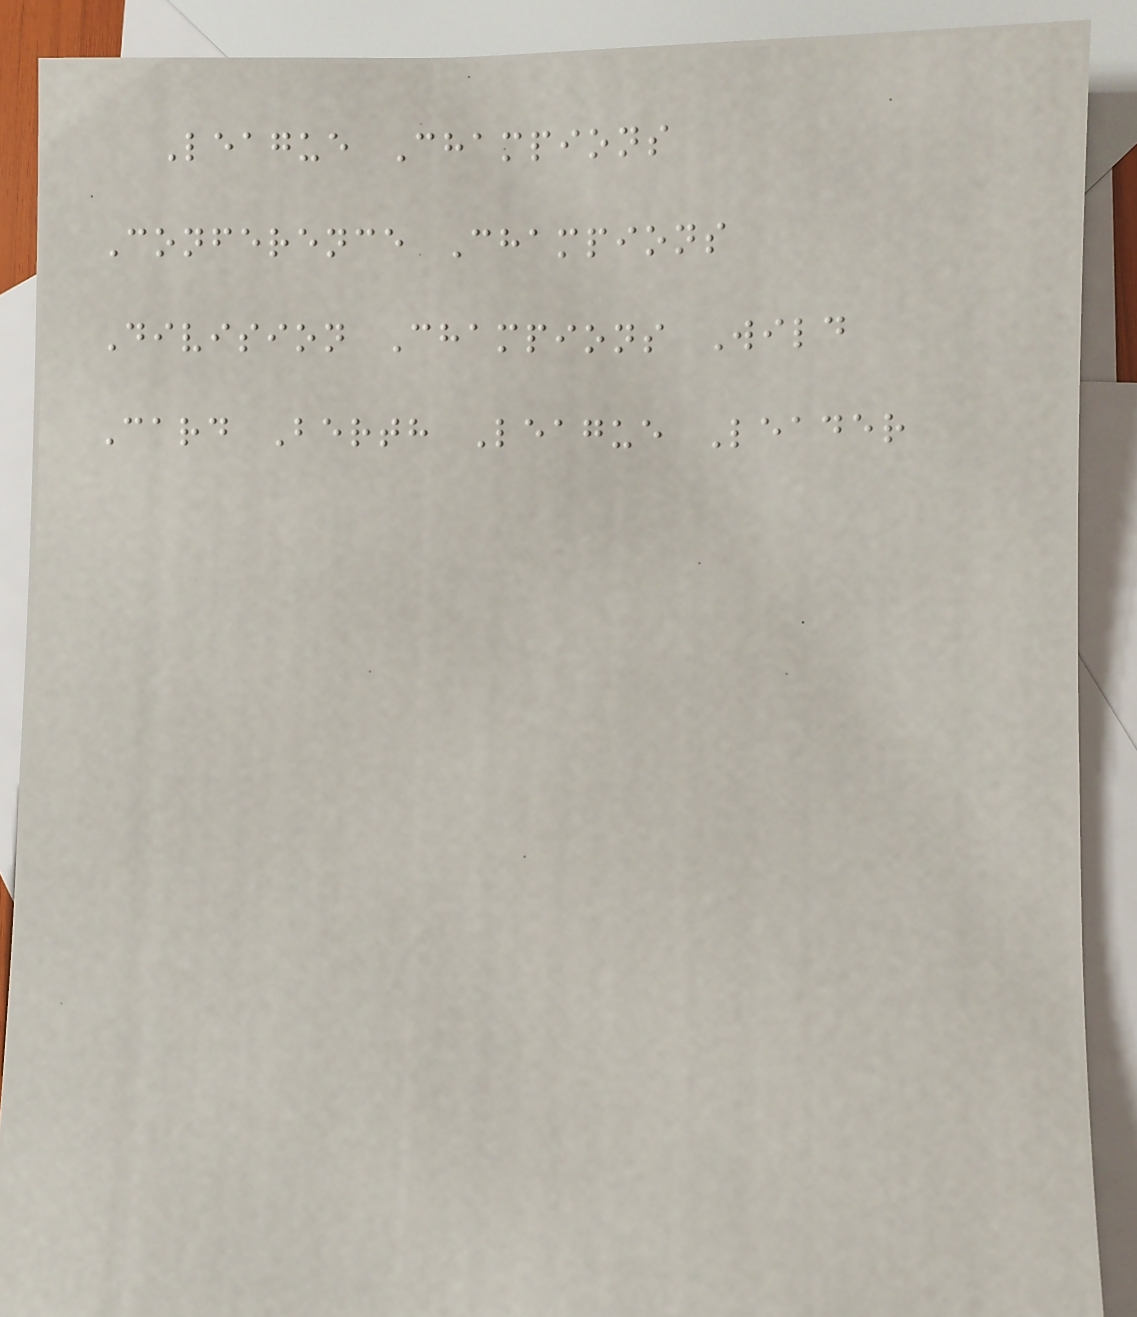League Champions
Conference Champions
Division Champions Wild
Card Berth League Leader
